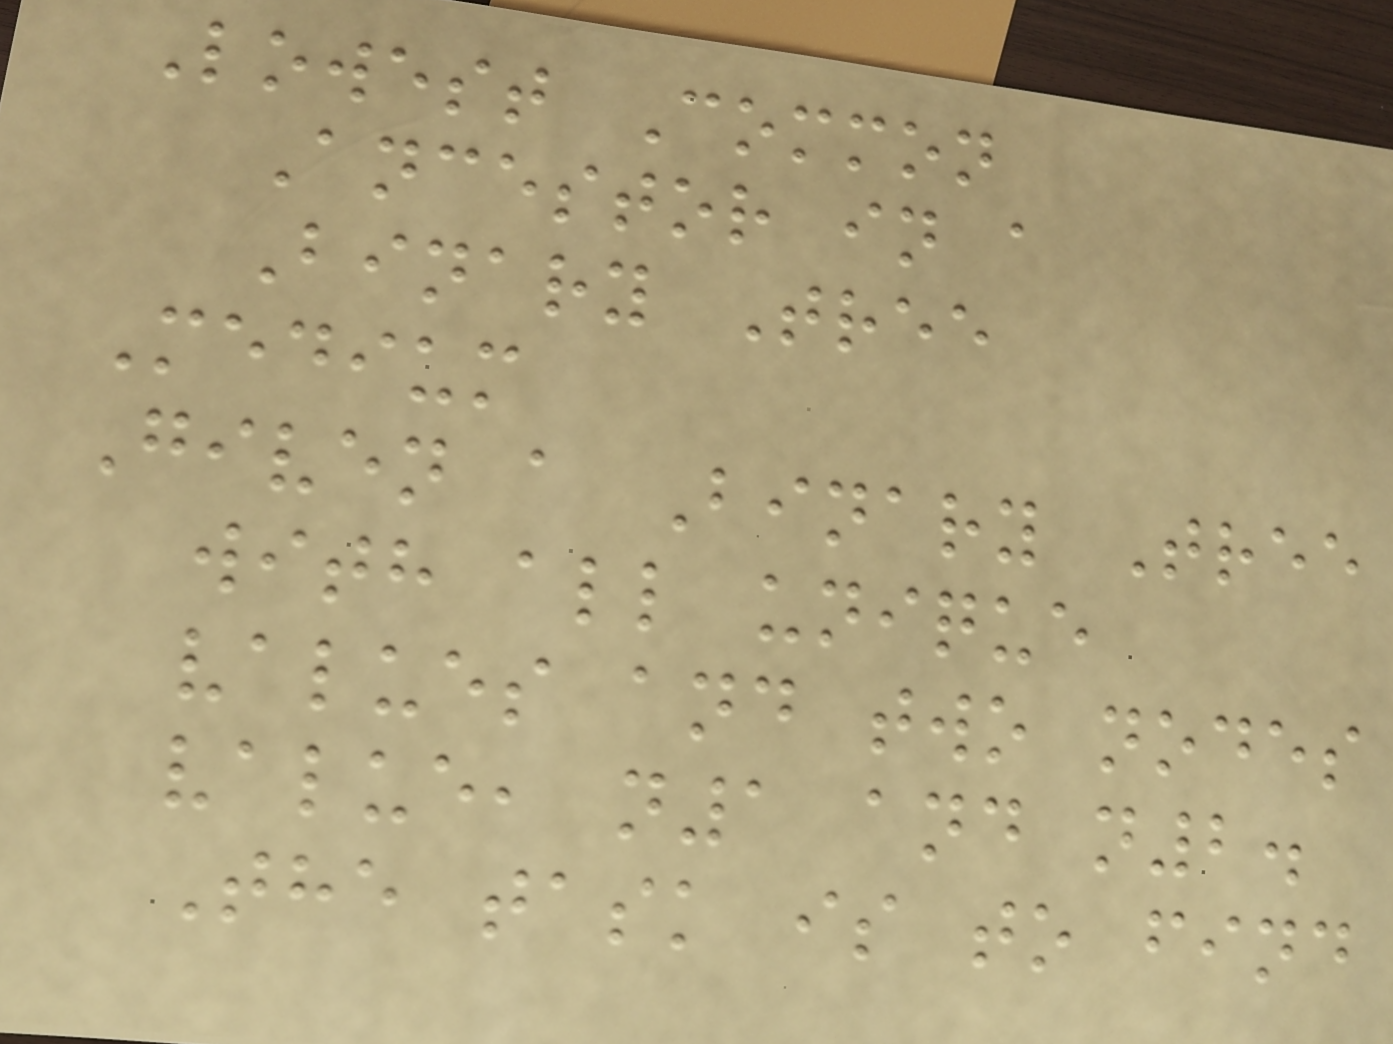Lowest Common
Ancestor in a
Binary Tree
Medium
Given a Binary Tree
with all unique
values and two nodes
value, n1 and n2.
The task is to find
